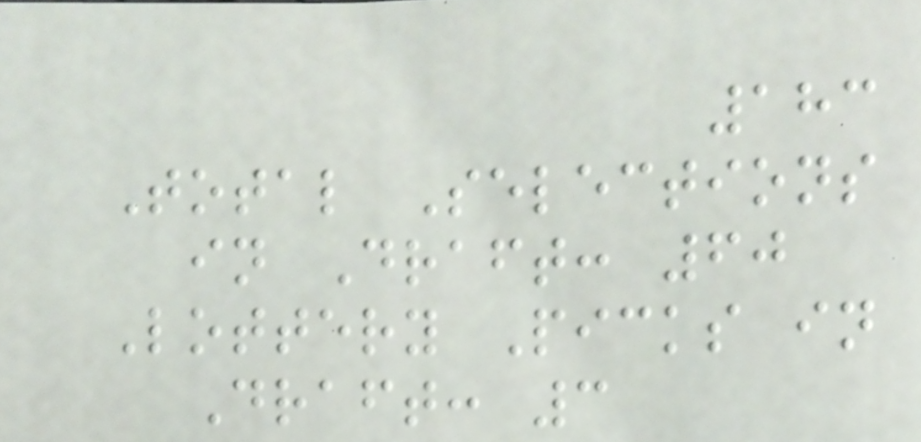183
Total Selections
in Draft: 60
Lottery Picks in
Draft: 3
